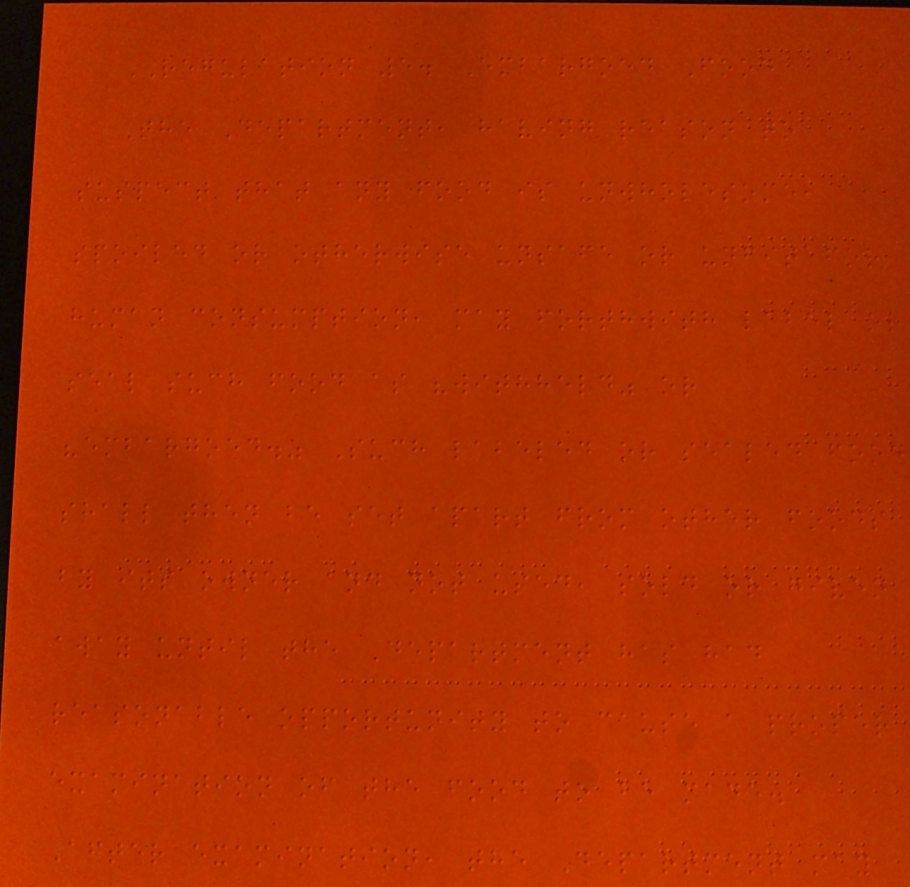REGULATION 5. Embargoed Food
The Department, having reason to
suspect that any food is unwholesome,
spoiled or otherwise unsafe or unfit for
human consumption, may forthwith label or
seal such food as "withheld" or
"embargoed." Such labeled or sealed food
shall then be set apart from other foods
by its owner and not used, sold or given
away until the Department has had
reasonable opportunity to cause a proper
examination of the food to be made.
After examination, the Department may
